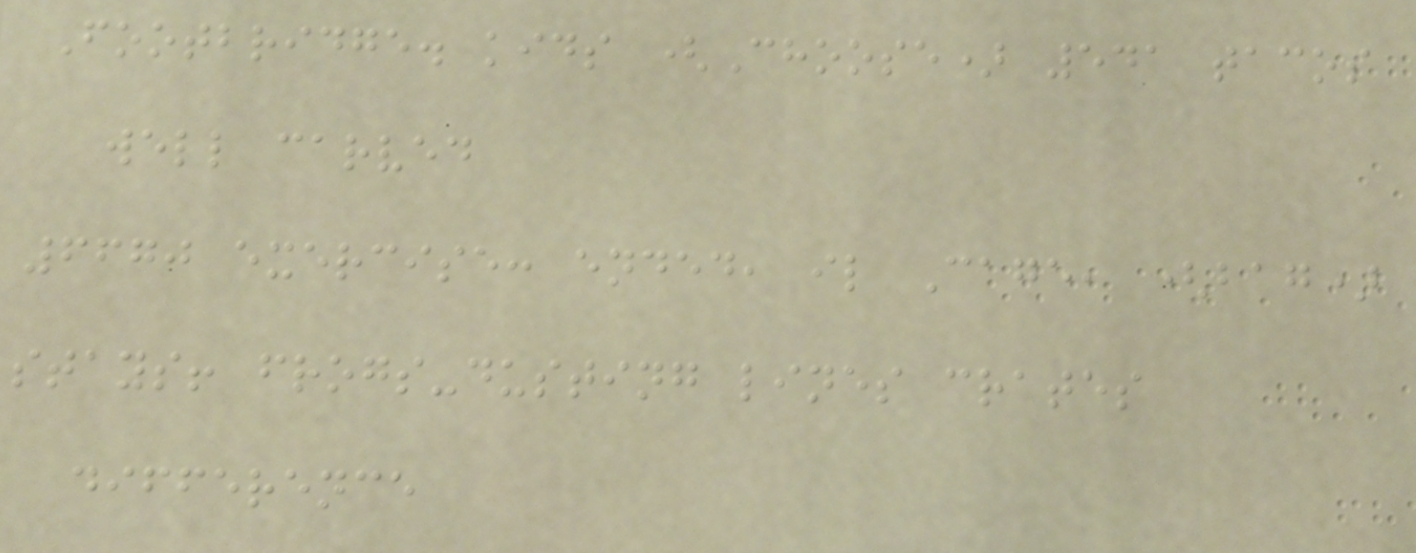Footbridge. kids (Choose) 541 tacos
well carved
6670 exercise: ended, il Cage, (bag)
stays! frogs-dusting lines crates
difference
